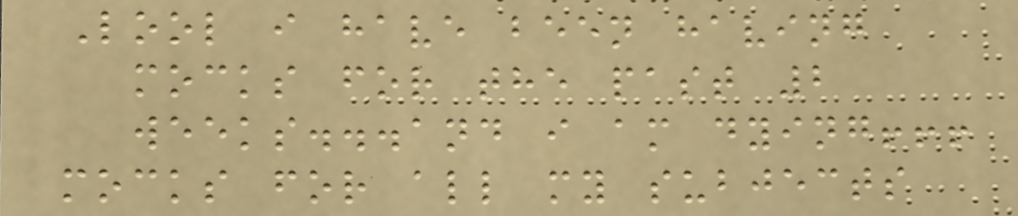Lool i have been having
mocks for the past 2
weeks...and i am dying!!!
mocks for all my subjects
